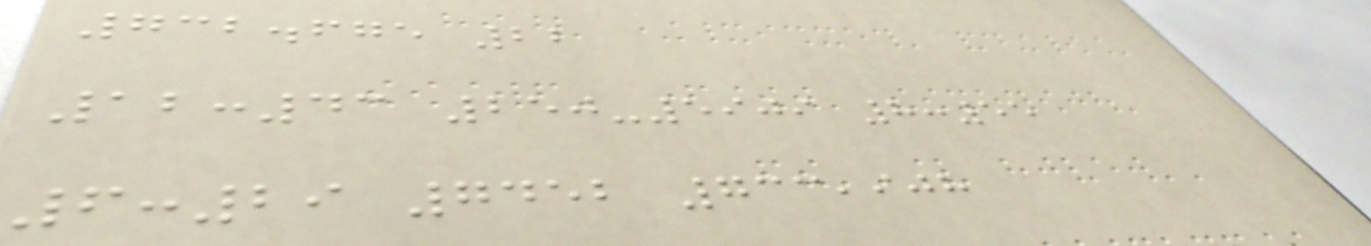732.675 22
12:43 250-5909 8:55
6:29 7452 733,908
